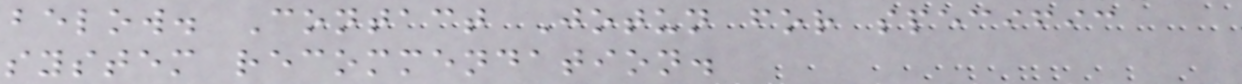below. Contact Jotun for specific
system recommendation.
